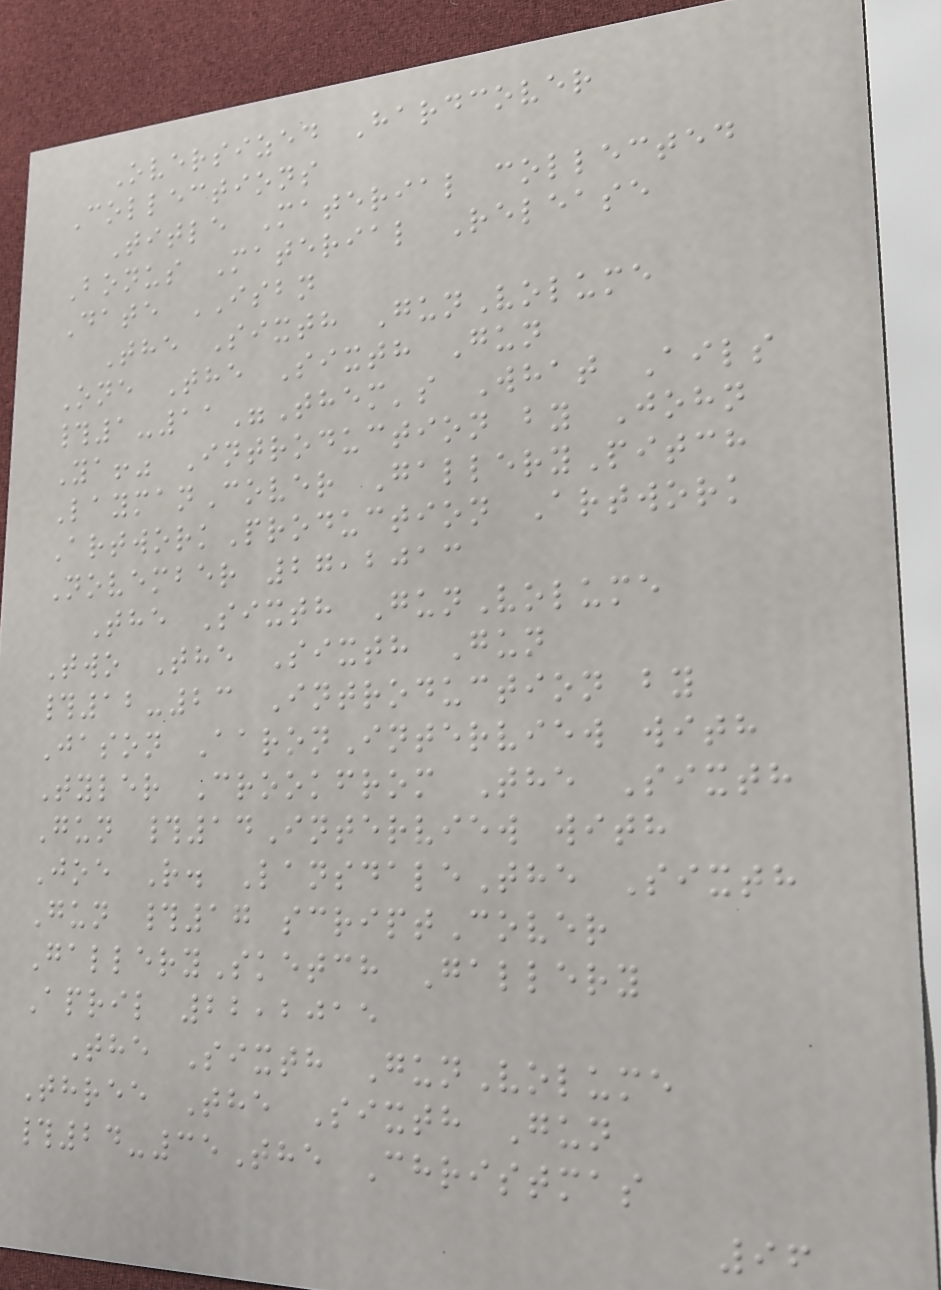Oversized Hardcover
Collections
Title Material collected
Bonus Material Release
Date ISBN
The Sixth GunVolume
One The Sixth Gun
#1-11"Them's What Ails
Ya!" Introduction by John
LaymanCover GalleryPitch
ArtworkProduction Artwork
November 27,2013
The Sixth GunVolume
Two The Sixth Gun
#12-23 Introduction by
Jason AaronInterview with
Tyler Crookfrom The Sixth
Gun #14Interview with
Joe R. LansdaleThe Sixth
Gun #17 scriptCover
GallerySketch Gallery
April 22,2015
The Sixth GunVolume
Three The Sixth Gun
#24-35The Christmas
96
